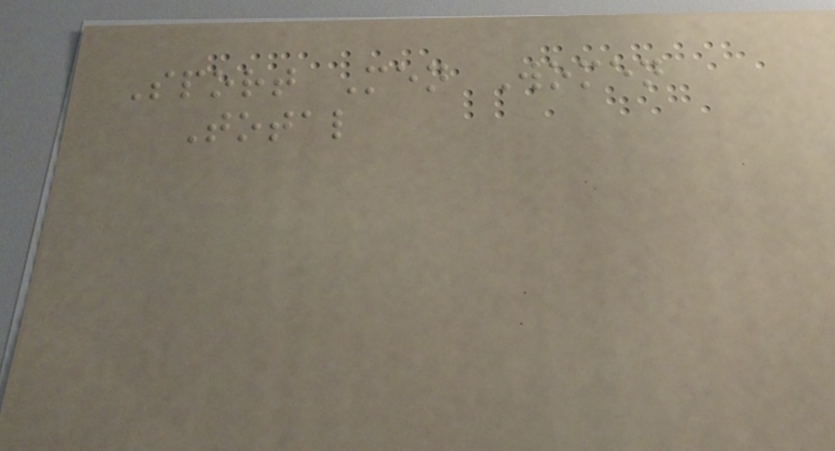Sport Men Women
Total
